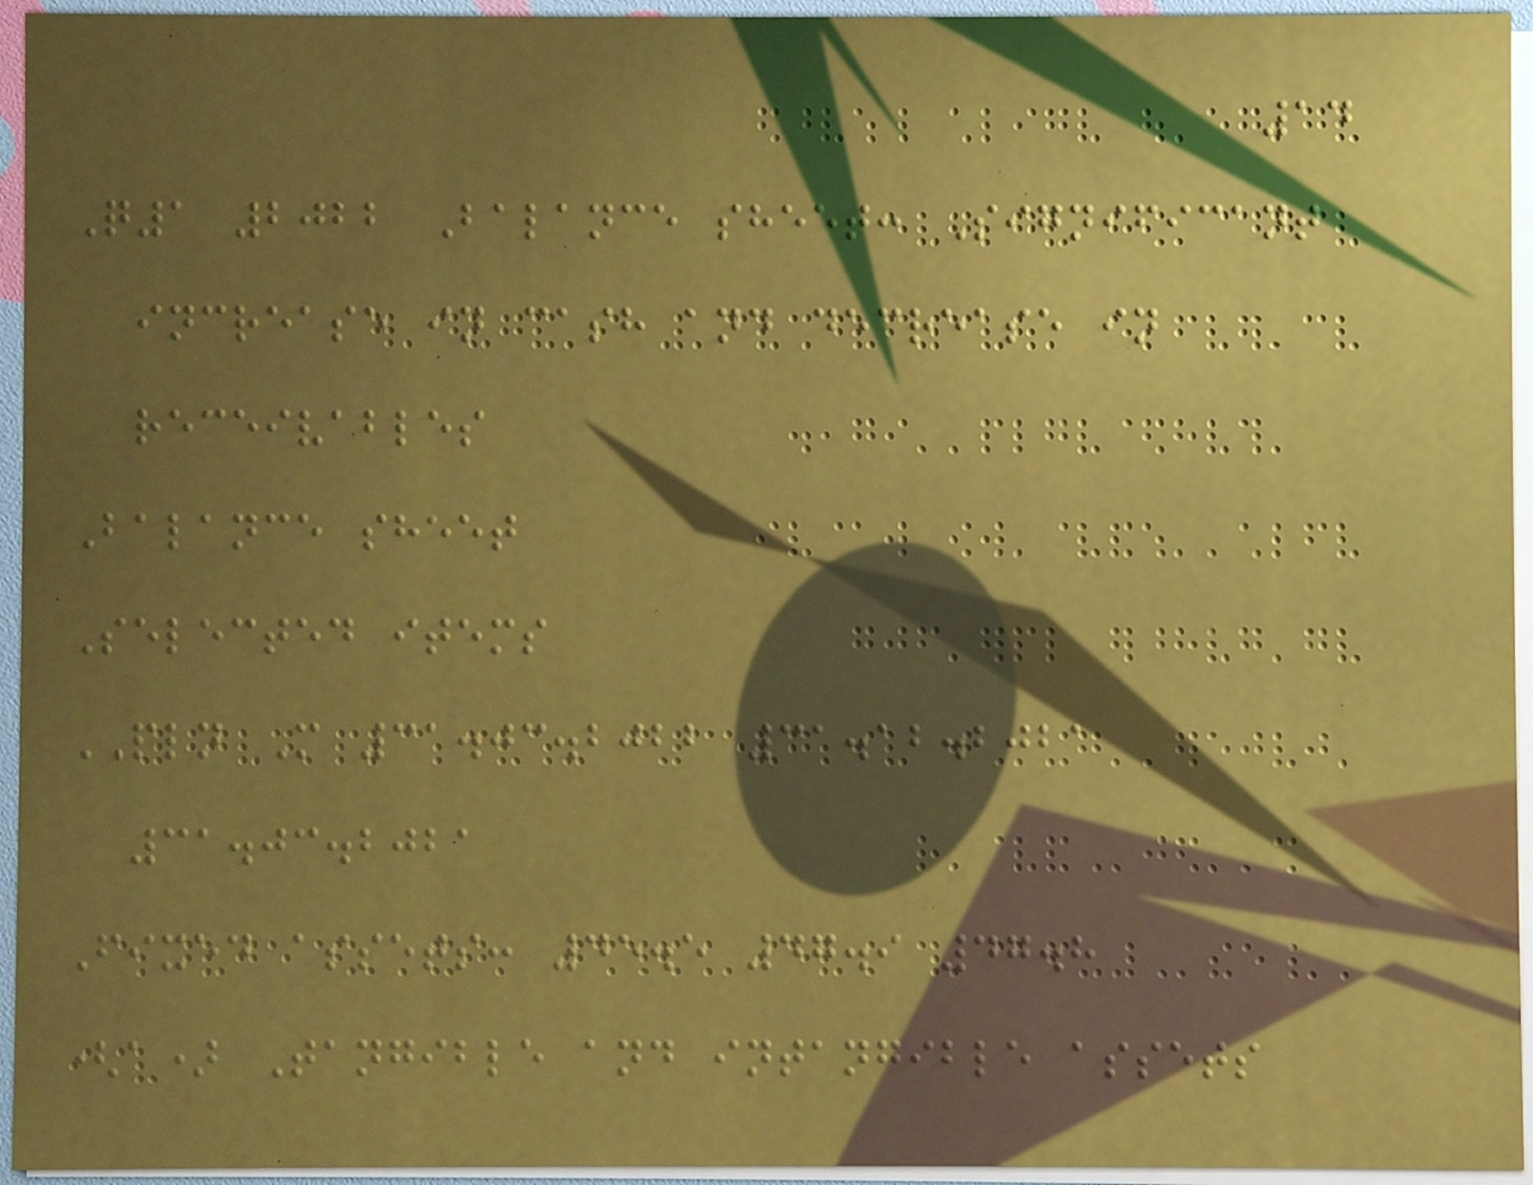14
Q1 2022 Balance sheet: Significant
increase in cash and decrease in
receivables
Balance sheet
Selected items
PLN M 31.03.2022 31.12.2021
31.03.2021
Fixed assets: 45.5 47.9 47.8
(a) Tangible and intangible assets
